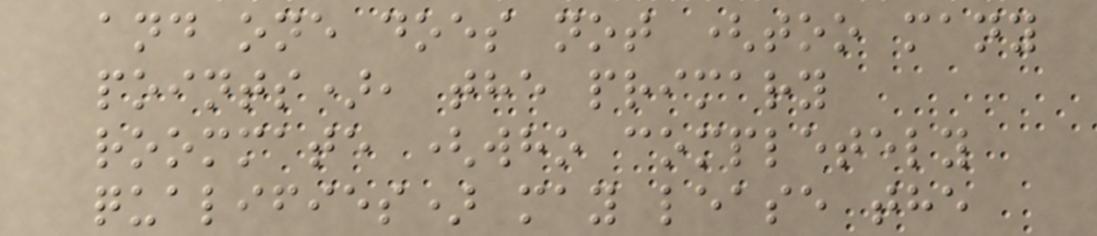and one does not (too many
points), the primary
roommate (who completely
qualifies) may lease the
